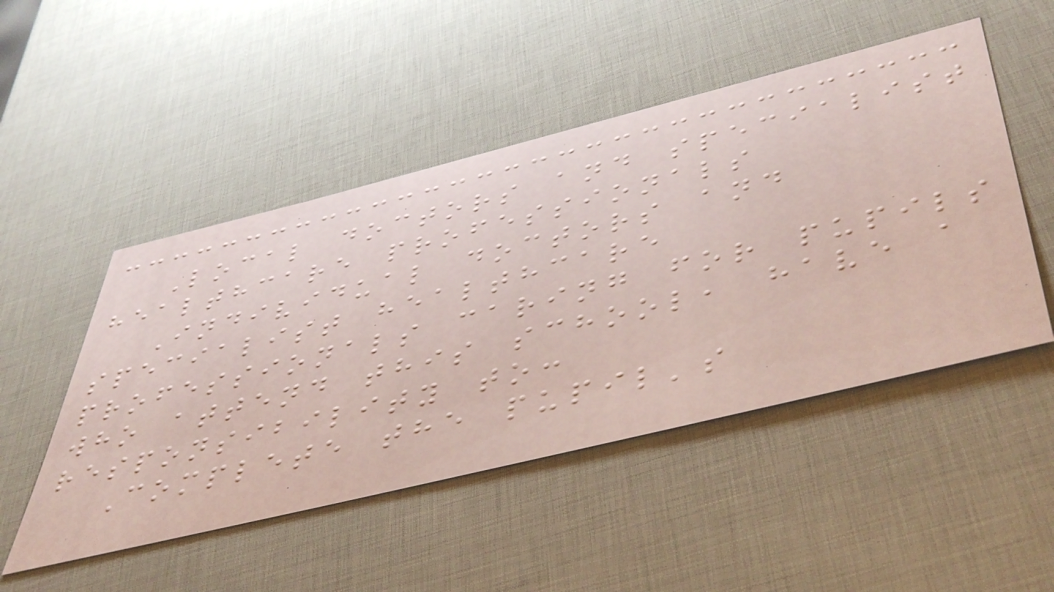Local doctors and specialist
healthcare professionals
Individual doctors and
specialist healthcare
professionals caring for pupils
who attend this school, have a
responsibility to:
Complete the pupil's
